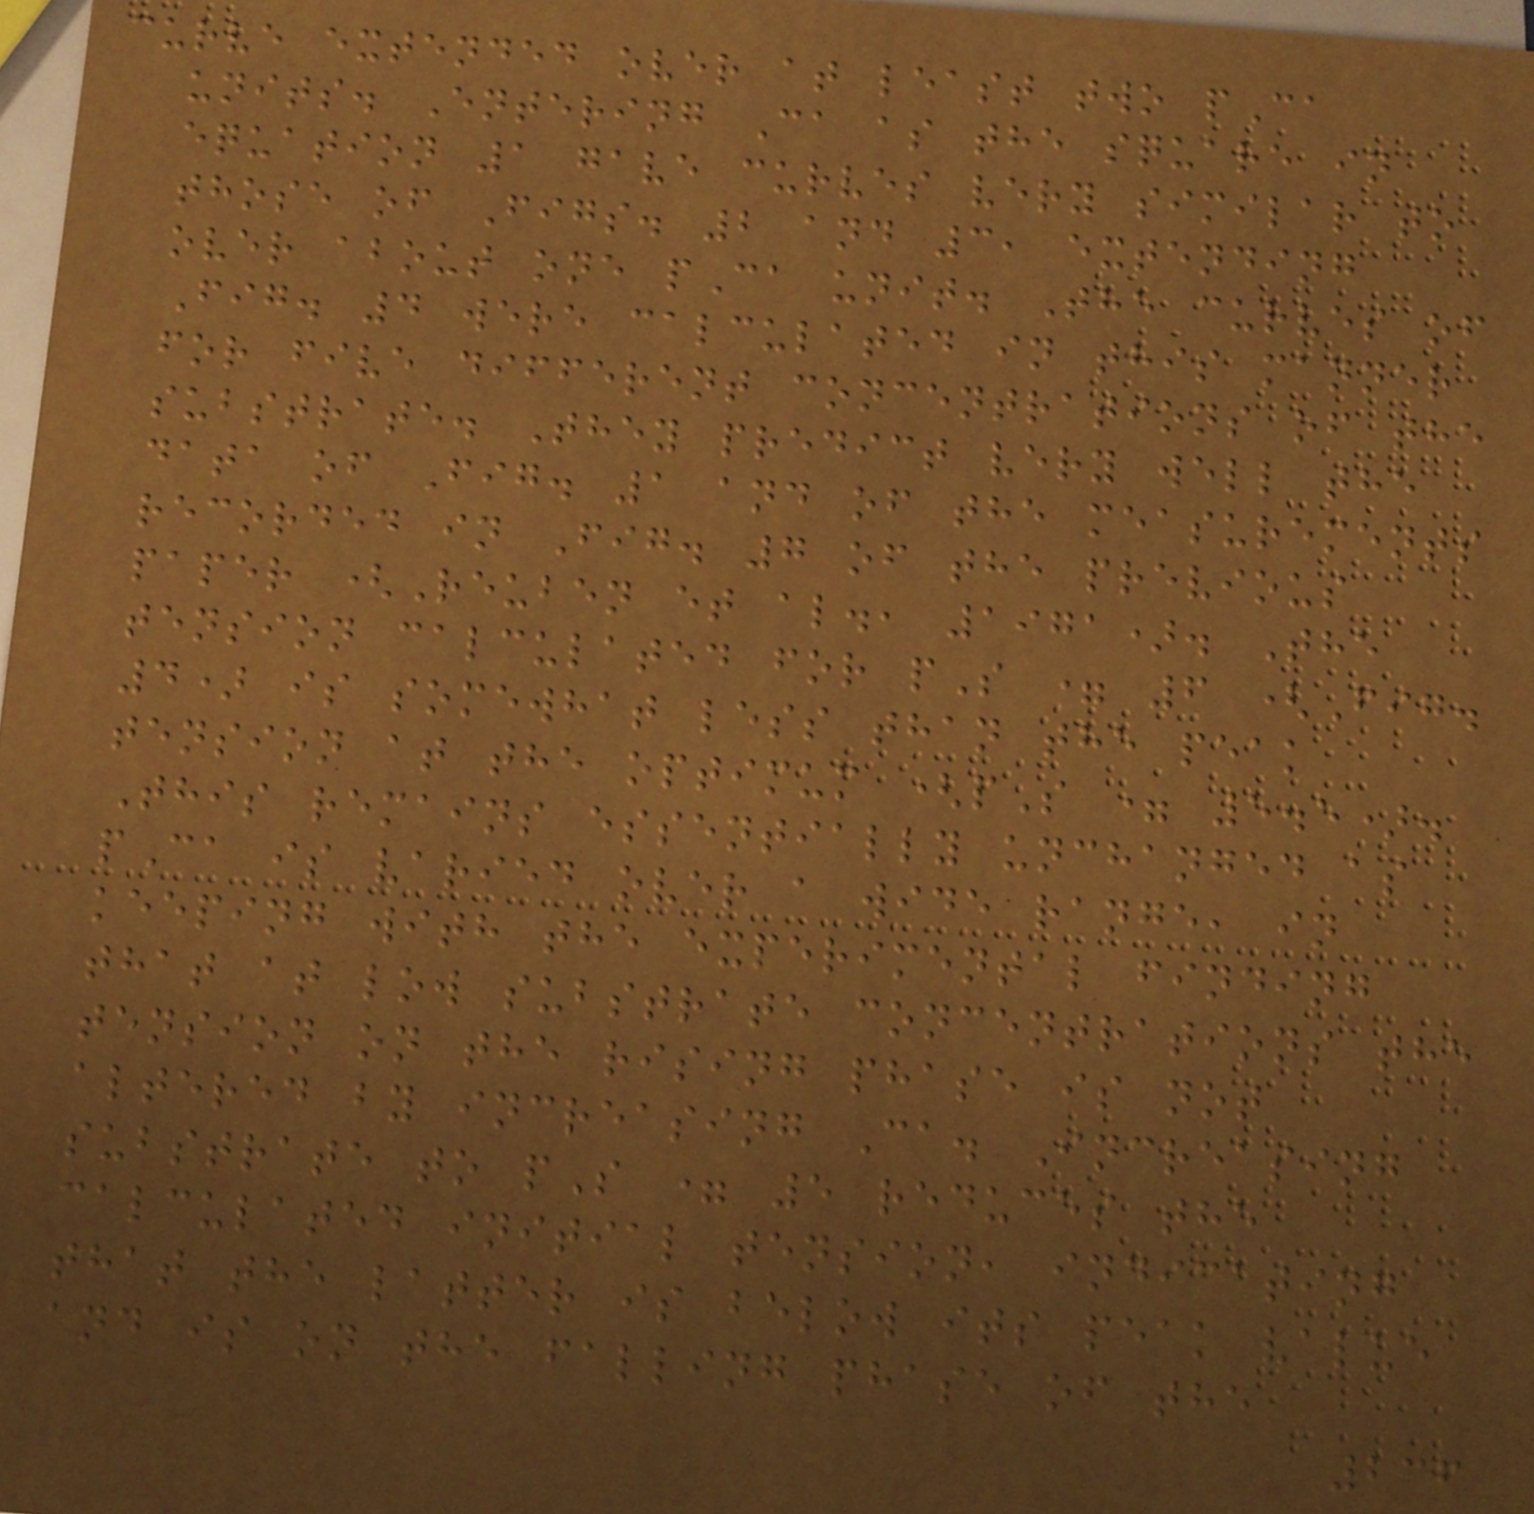curve extended over at least two pCa
units. Entering Ca as the square in
equation 1 gave curves very similar to
those of Figs. 2 and 3, extending
over about one pCa unit. The curves of
Fig. 4 were calculated in this manner
for five different concentrations of the
substrate. They predict very well the
data of Fig. 1 and of the measurements
recorded in Fig. 7 of the previous
paper (Reuben et al., 1971). The
tension calculated for pS = 6 (Fig.
4) is somewhat less than the peak
tension at the optimum (pS = 5.5).
This remains essentially unchanged as
pCa is varied over a wide range, in
keeping with the experimental finding
that at low substrate concentrations the
tension on the rising phase is not
altered by increasing Ca. Increasing
substrate to pS = 5 reduces the
calculated initial tension, indicating
that the latter is below its peak value
and is on the falling phase of the
236
